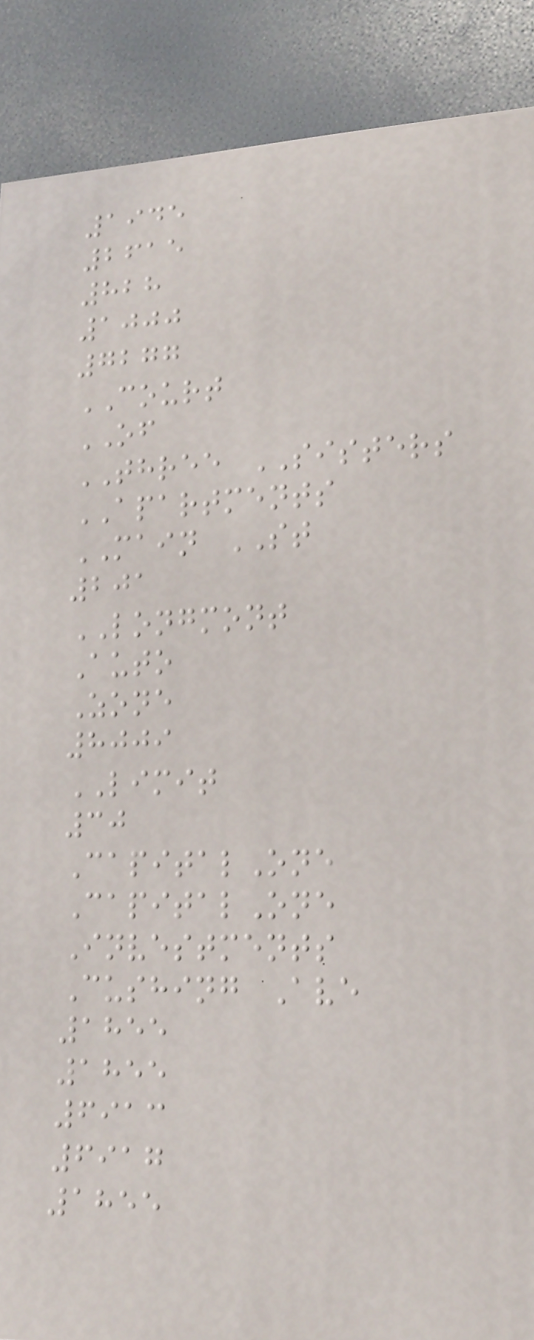1945
2615
828
1000
7277
COURT
OF
THREE SISTERS
APARTMENTS
MAIN ST
201
LONGMONT
Auto
Zone
8009
LIMIT
30
CapitalOne
CapitalOne
Investments
Cushing Ave
1855
1855
6913
6917
1855
